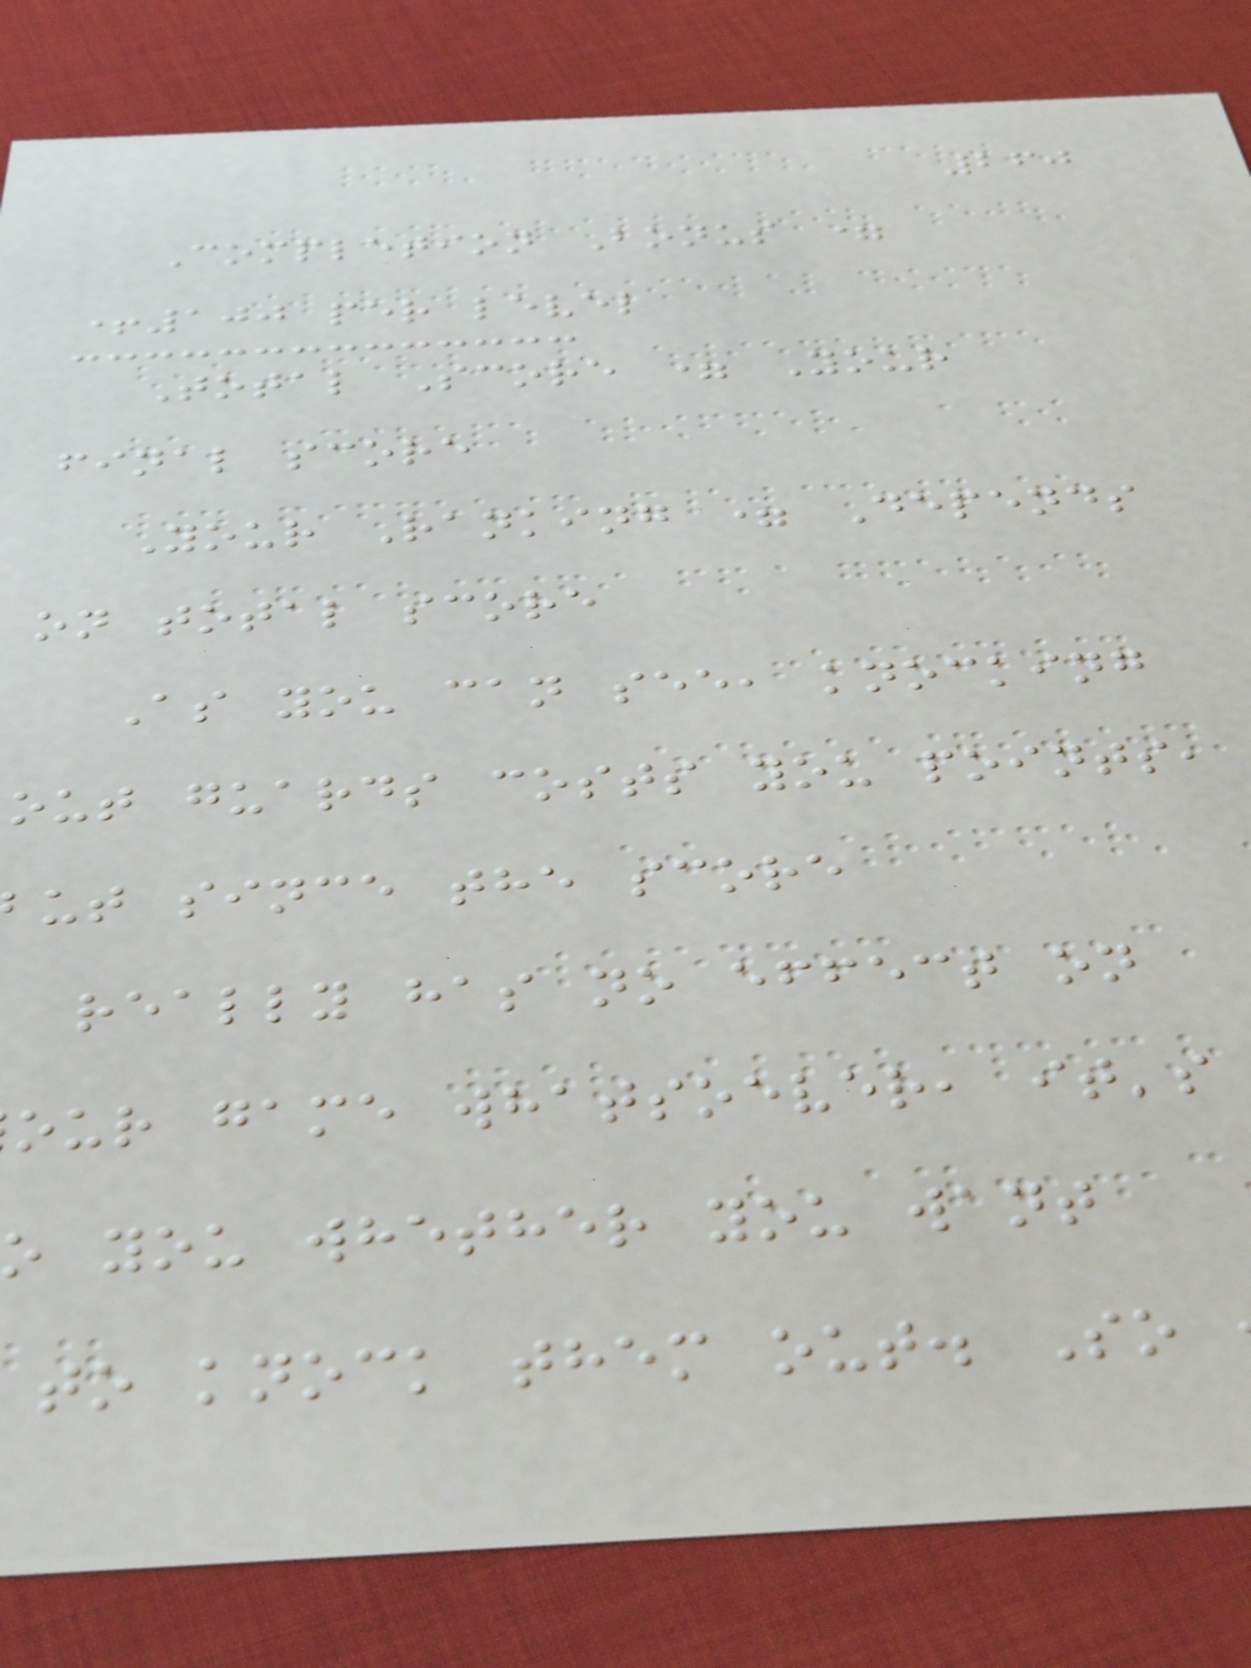260
Completion Bonus =
+100 per level
Total Score = Your
final score
Your Ranking = Depends
on total score
As you can see, knocking
out guards costs you points,
ut since the score
really has no effect on
our game whatsoever, it's
o you whether you want
to knock them out. So
